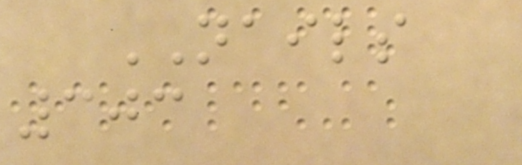NAILS
303
